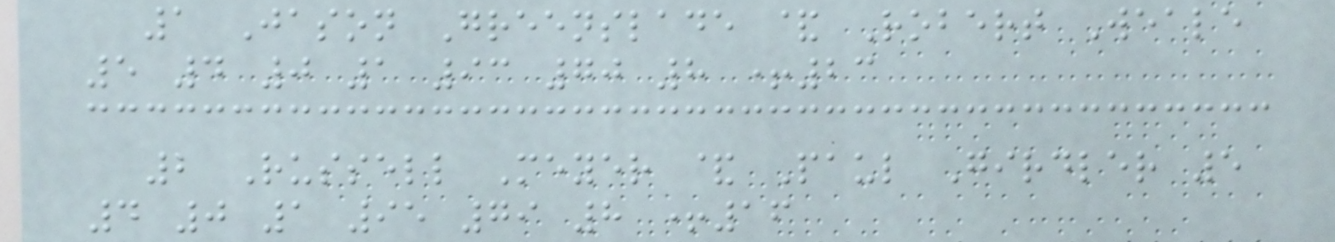1 Jason Greenslade & Robert Weale
5 4 0 1 93 70 8 +23
2 Russell Meyer & Paul Girdler 5
4 0 1 95 79 8 +16
